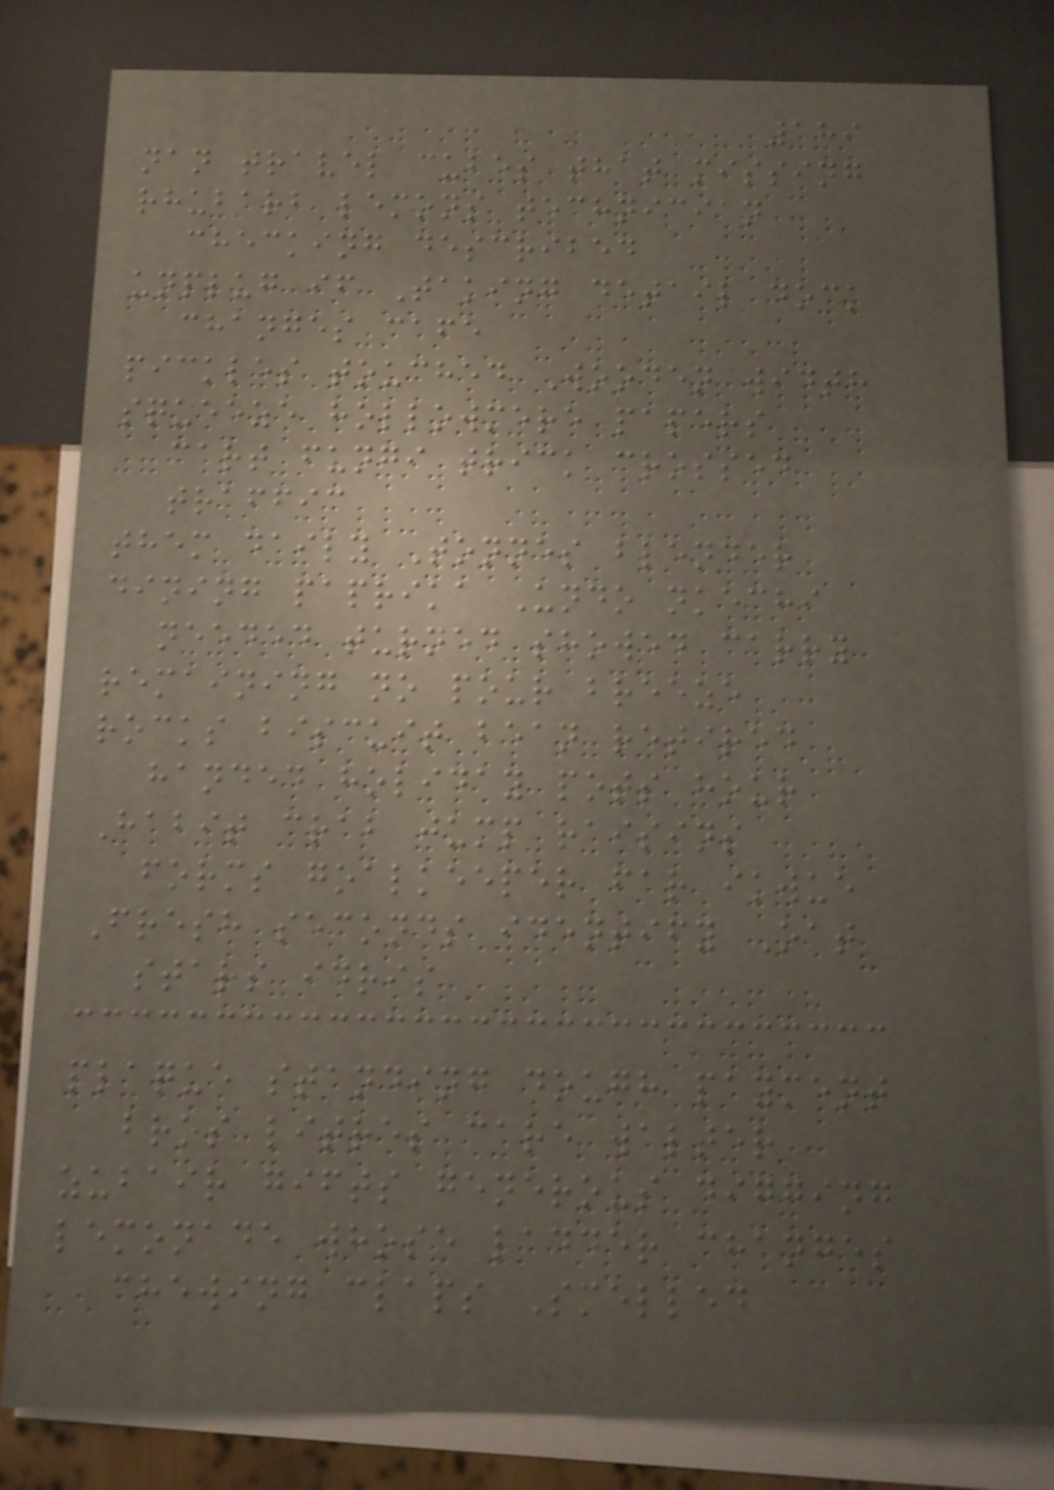189
nan travel cubes that missing
rhubarb lemons technician
checking described
unplug if Taking detail dock
changes cafe
pickles touched Wooden width
squeeze hollowmere papers
cart fungi trick crossed
traffic
them daily Tonnes blender
dining paprika Undo nkechi
needed turned showed carry
remaining no pour breeze
rocks biscuit bean retired
handed holiday pots hour
Habit crab jump raisins
forms goalkeeper far ikwue
Fresh seconds identify Oat
stars idris
plaque standing dough payment
bros litres care walter
zubair gifts generous digging
lemonade whose ladder changes
chewing claps Smelled
